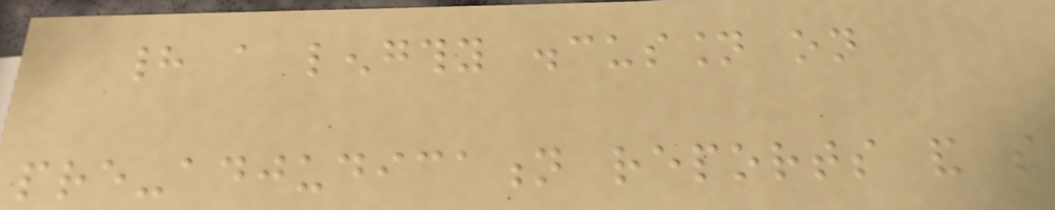had a lengthy discussion on
pre-adjudication reports and the
